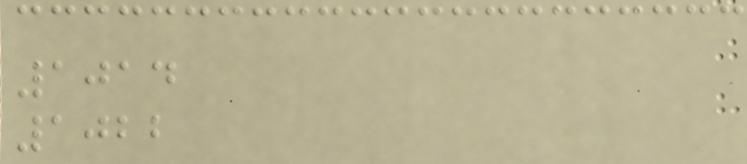1014
1022
